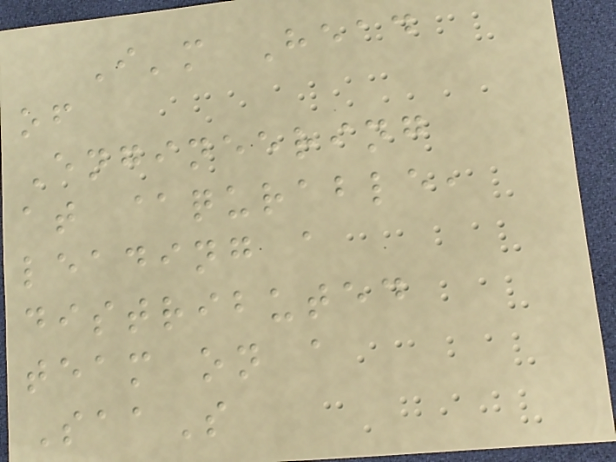I'm Head
of
Engineering
at @qurable,
leading a
distributed
team on a
SaaS
